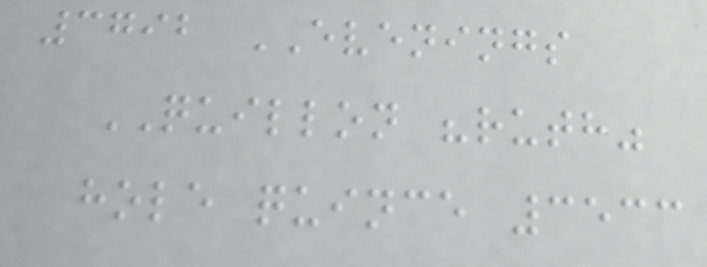3792 EVENINGS
QUILLON "ruth"
hole quince 3533
